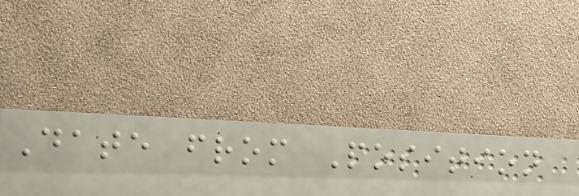Date from Position
